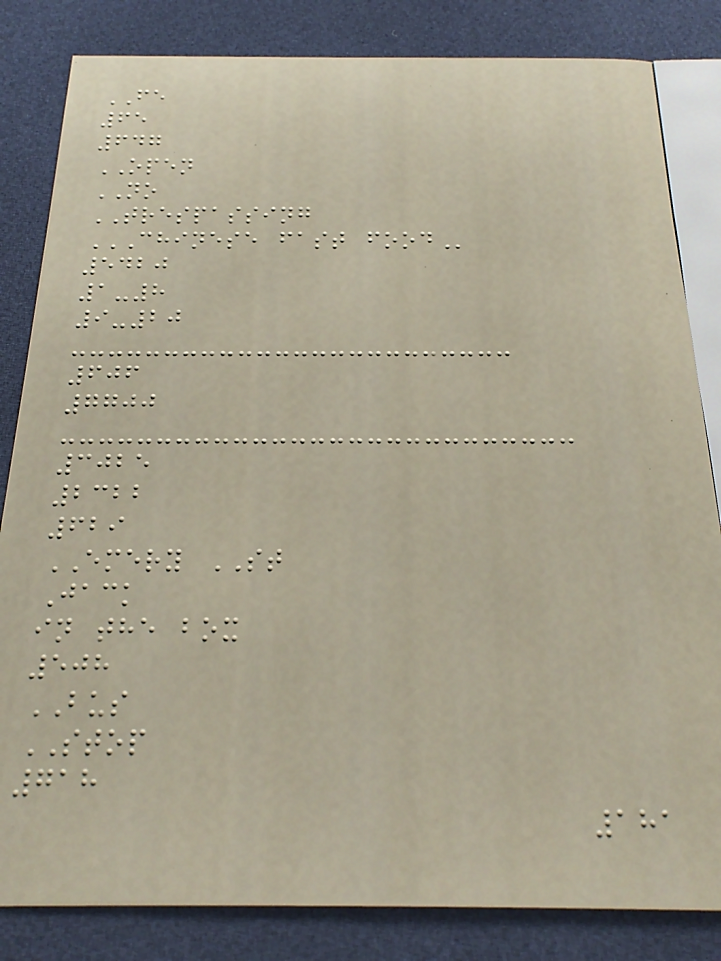FE
65
647
OPEN
NO
TRESPASSING
CHINESE FAST FOOD
5420
1-8
9-20
606
7700
3025
2322
629
EMERY ST
Jack
in the box
508
BUS
STOP
718
181
